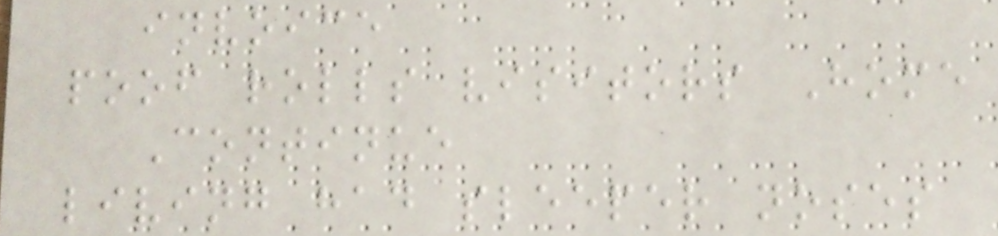invoice
poof rolls visitors Home
Continue
living had sleeper noses
